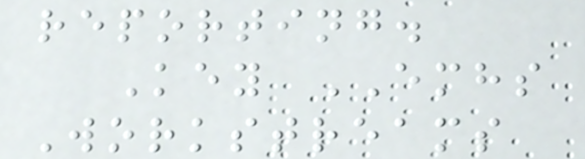reporting.
Key EMHS
Workstreams
